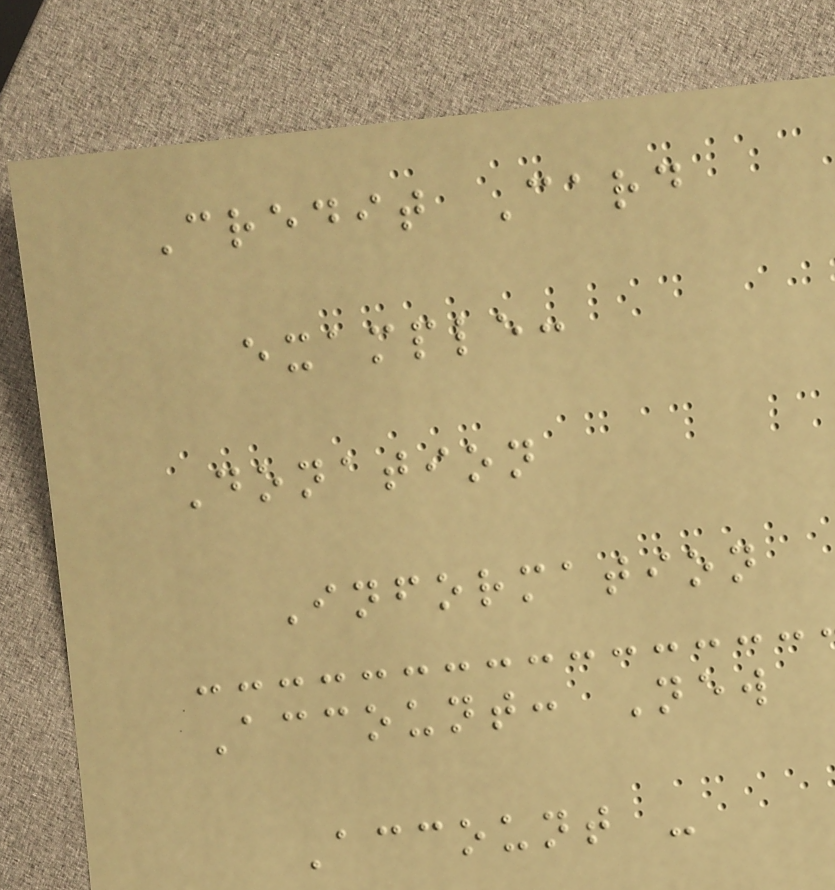Credit Card
example:
Donation
Information
Account: New
Account -
